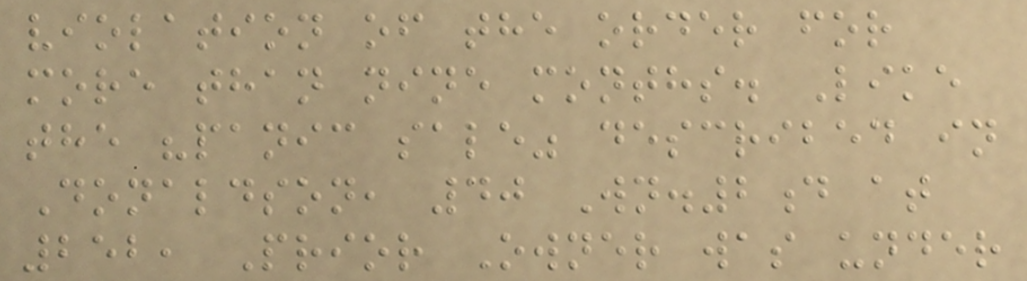violation of the order for
more than nine months. Like
the "panic sale" described in
Donaldson, 40 Wn.2d at
252, Prior Owner was under
